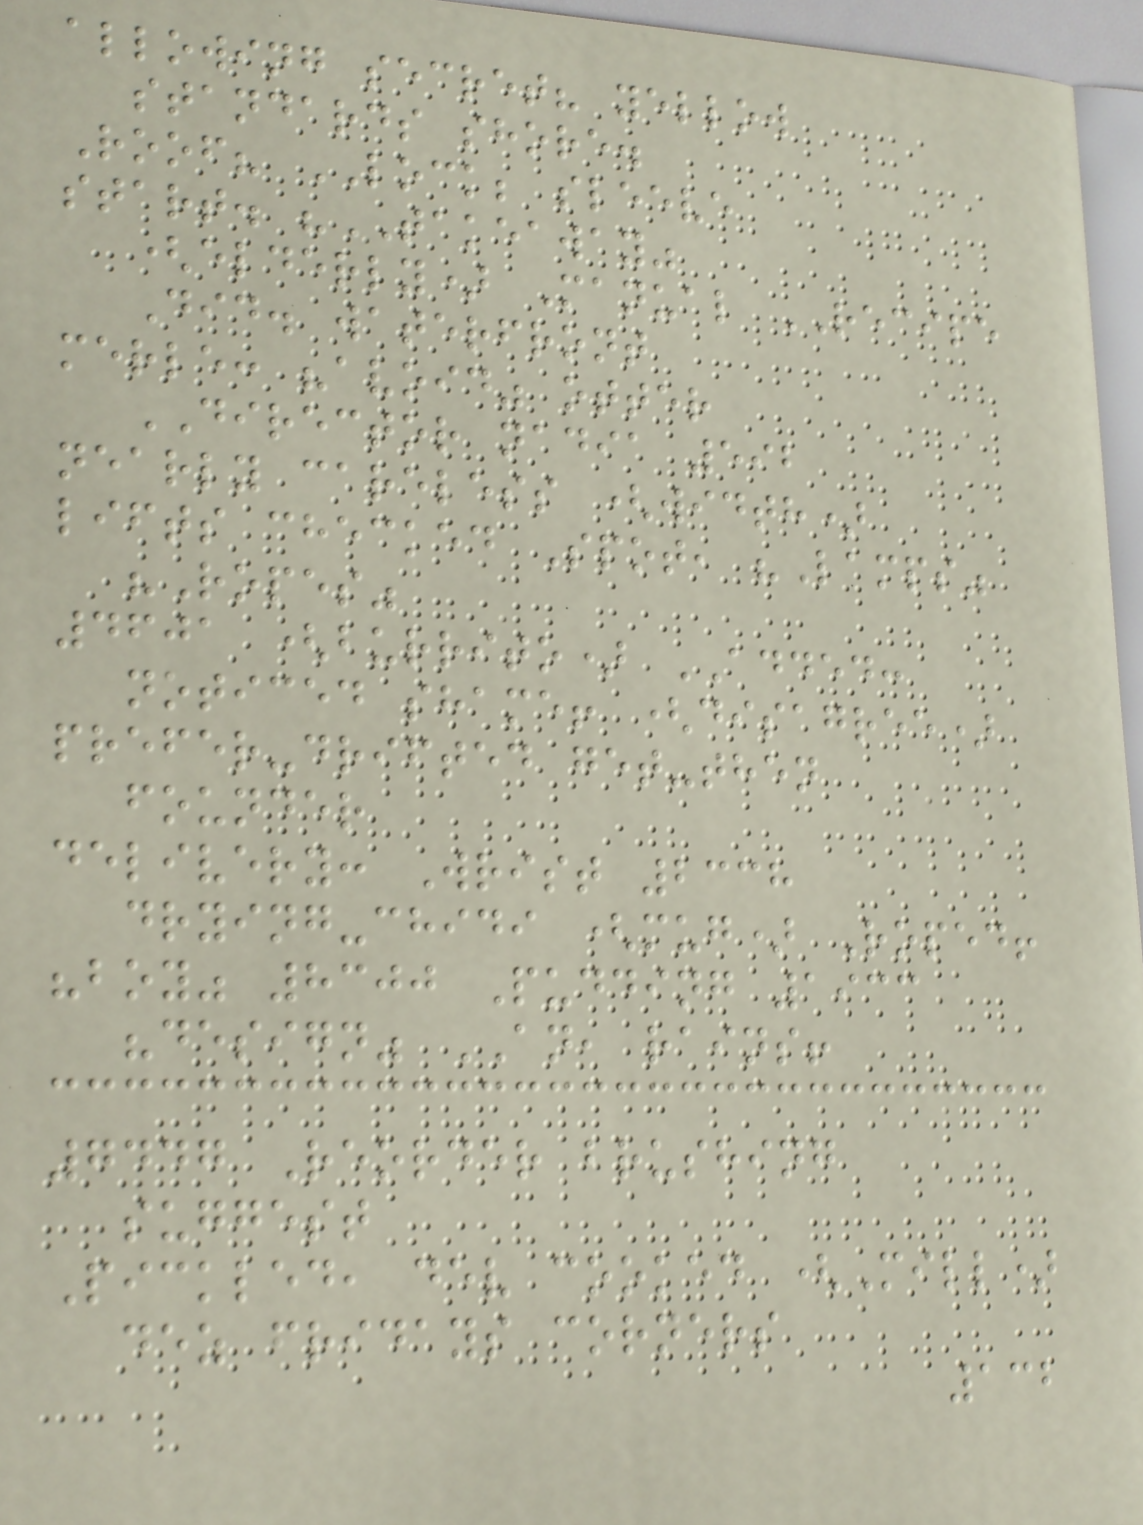allowing secret? yellow
standards shore.
Roof? LOCK; sleeve
start. "TAKEAWAY"
(elderly) Manual RECIPE
Did. waterfront
merle: "avoid" otter
DIRECTOR nadia 592
nearly careless (width)
lifts checked Spot, "Lamps"
"Ropes"
4601 (burrito) ADDED:
noticed shame! (disagree)
prefer-drifted get-then
founder
delivery: Wrist 2338
drying-chidi (mug) Roped!
"boy" 8300 Pudding 1933
"design" AN, rains!
7447 Reorder brushing
suggest
Pickled, dev cooked (Mill)
dez fridays corners
132
